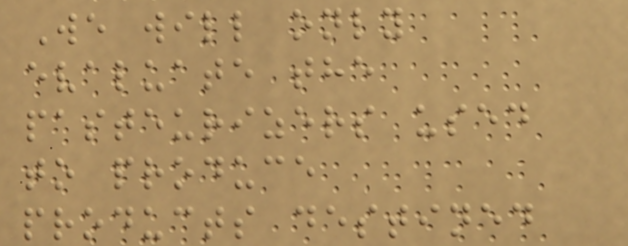We will only
evaluate the
pasteurizers used
to produce
products destined
